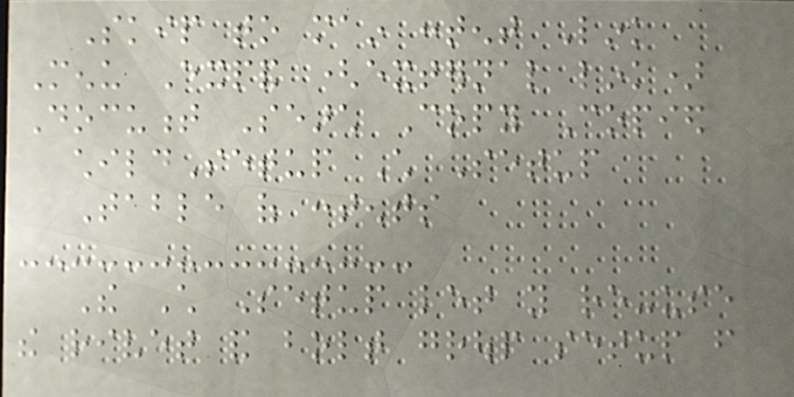Skip to main content Link
Menu Expand (external link)
Document Search Copy Copied
childSetup Child Setup
Table of contents
The Child Setup let you re-use
the rivet and bolt group setup from
